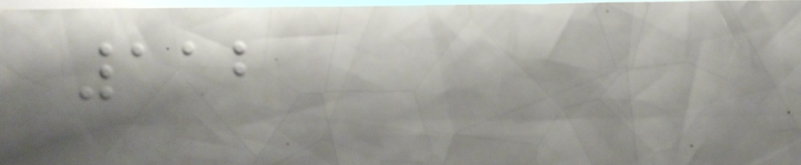112
